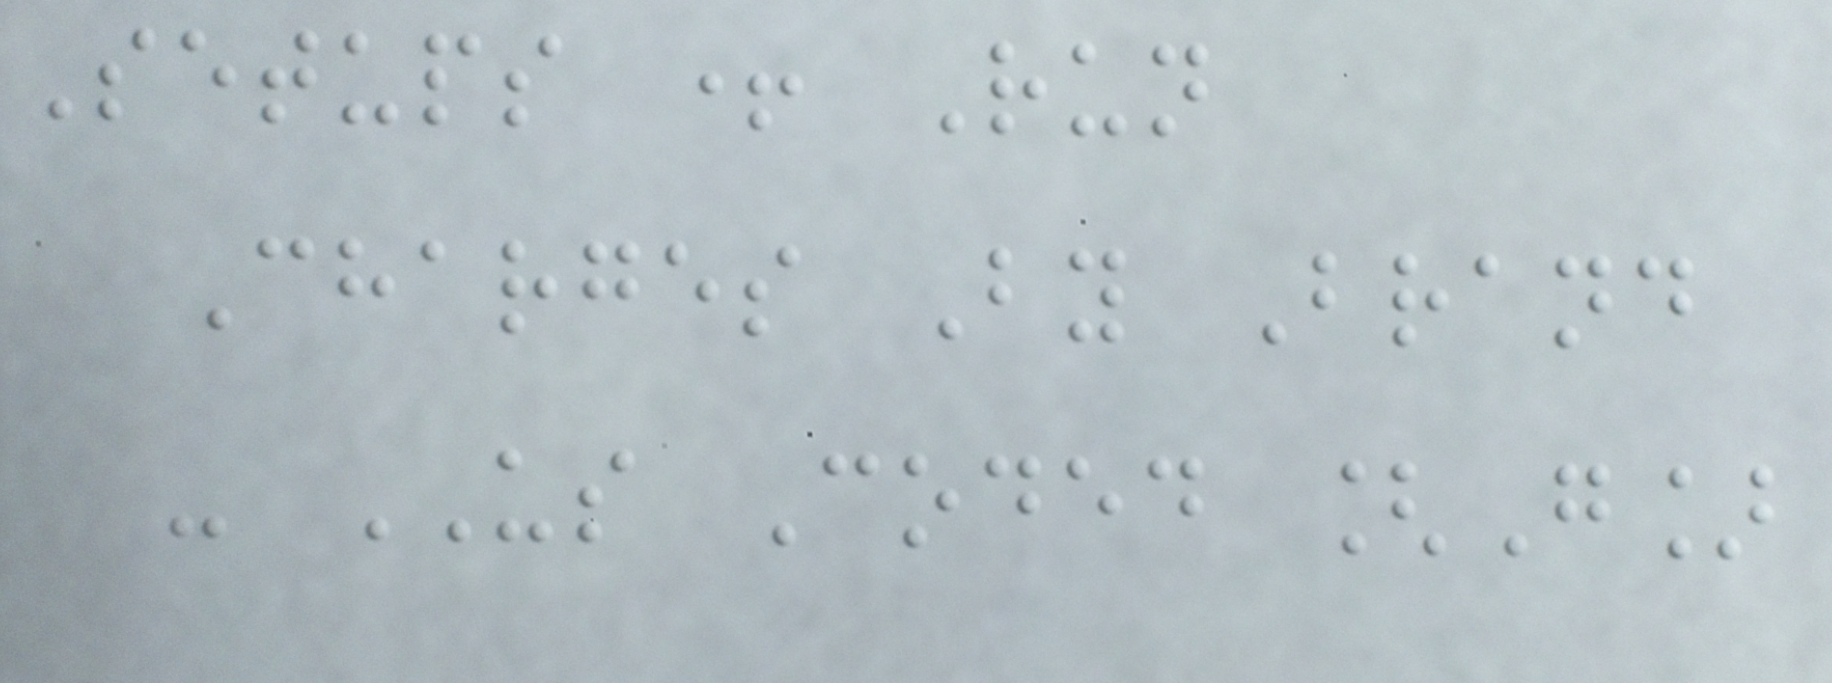Setups + Run
Charges By Brand
- US Coded [G]
